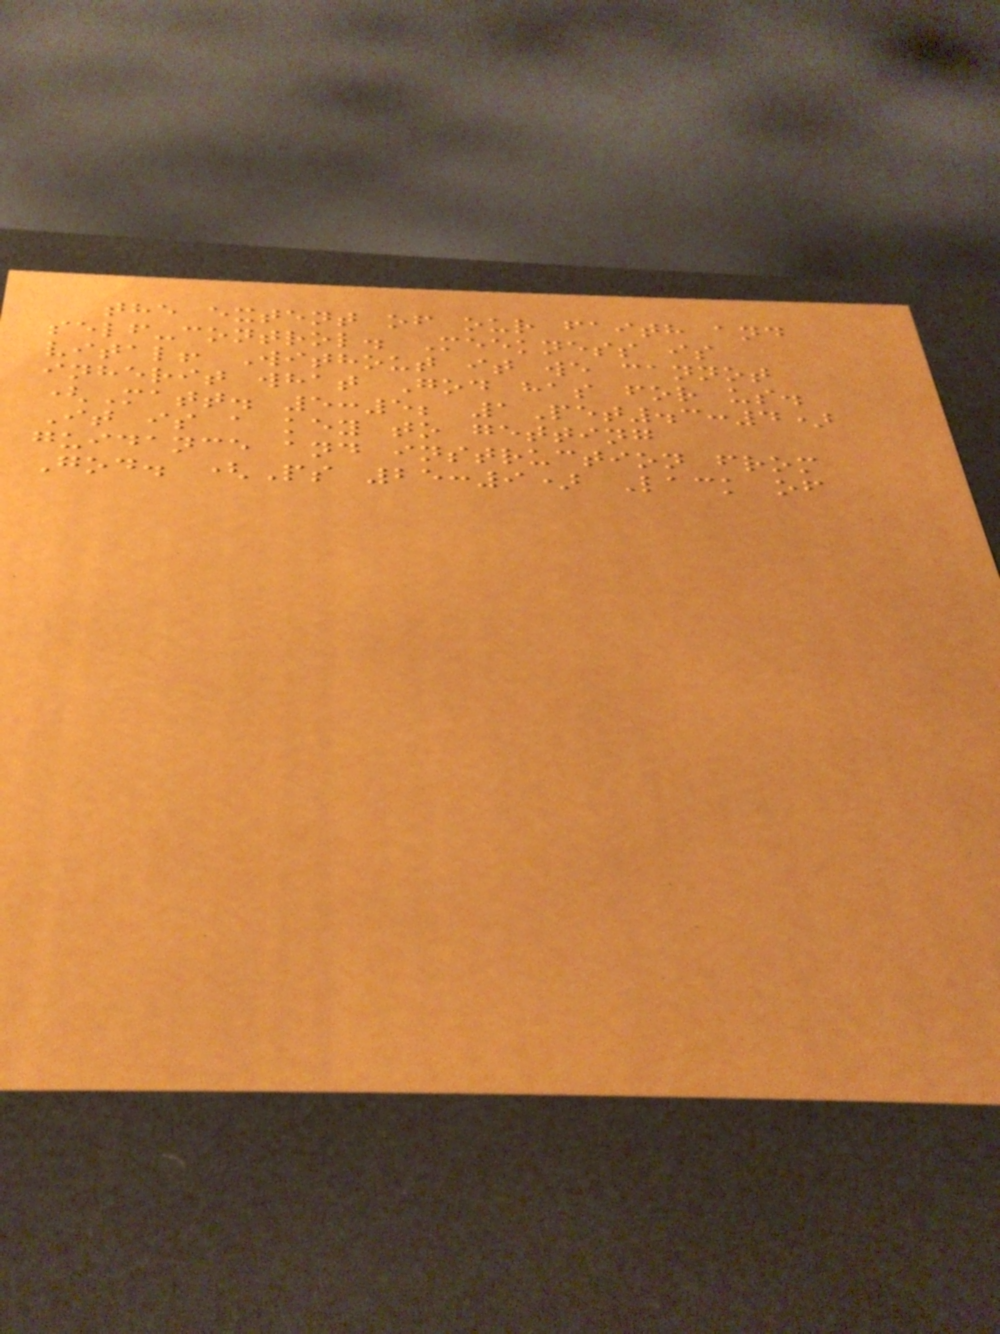the extent of our faith and
self-control. Meekness is
vital! Without it we cannot
inherit what God has for us.
(Matt. 5:5; 1Pet.3:4)
It is a key to getting
guidance and instruction from
God. (Ps 25:9) Lack of
